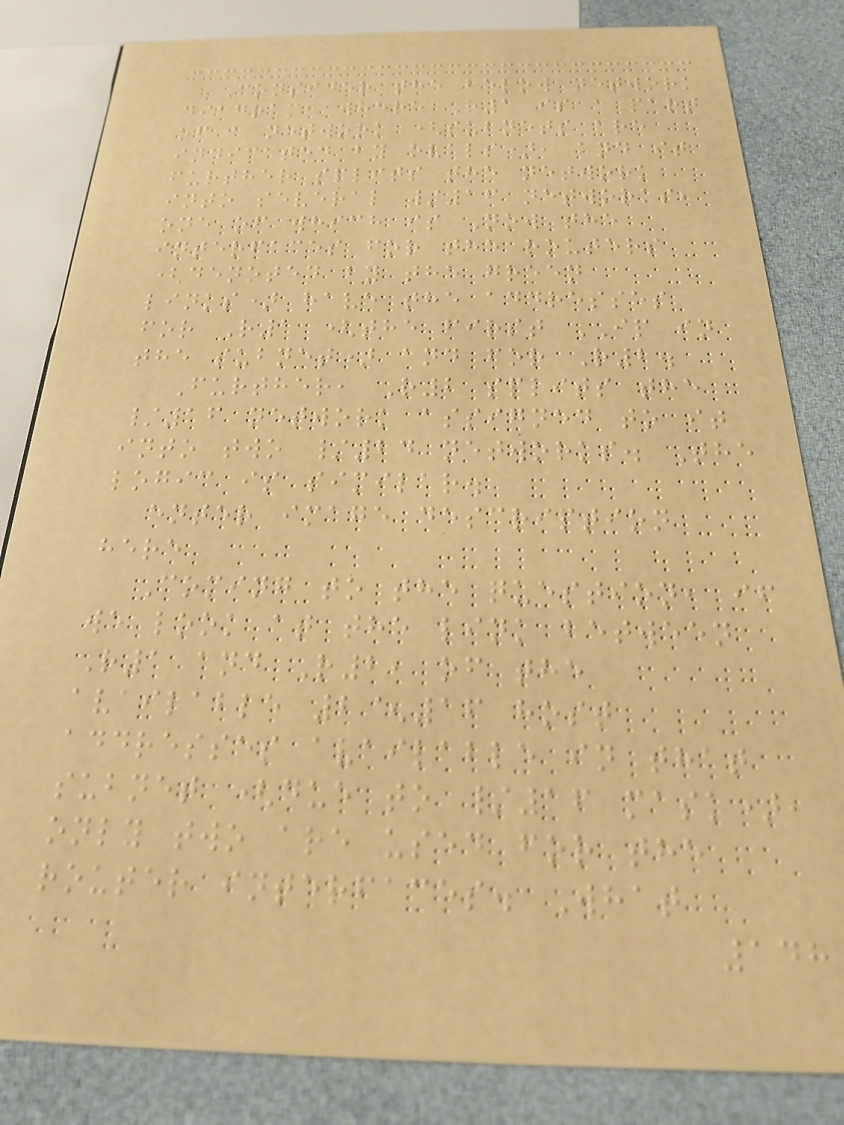Consider the below network
diagram, where R1 is a part
of a network (subnets are
indicated by ovals), and it
further splits the network
into several /16 networks,
one of which is Now the
interfaces for the routers
(denoted by the green
links) have the addresses
for R1 (the first IP in
the subnet) and for R2.
Further, R2 splits the
/16 network assigned to it
into two /24 networks. The
logic is similar.
enter image description
here
Coming to the question, if
we look at the link between
R1 and R2, of the
available 2^16 host
addresses available in that
subnet (due to /16 mask),
only two are used for the
router interfaces. What
148
